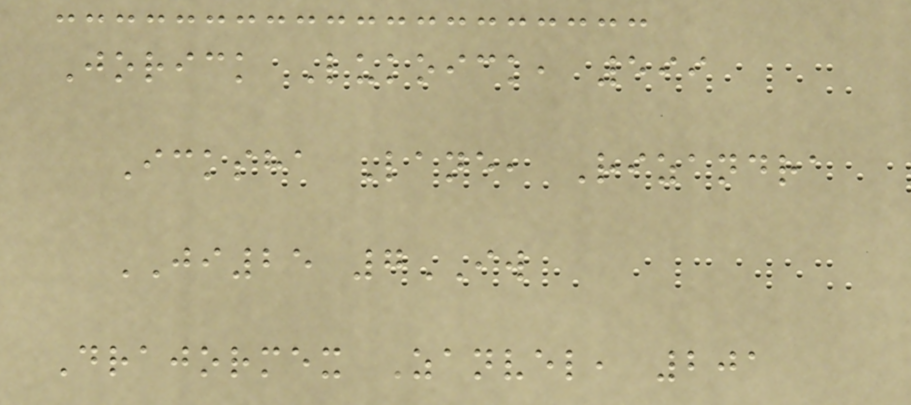Jorick Lukoick, 599
Icksha Lane, Rizandra
JI25 7IW
Drajormex Zanvel, 201
